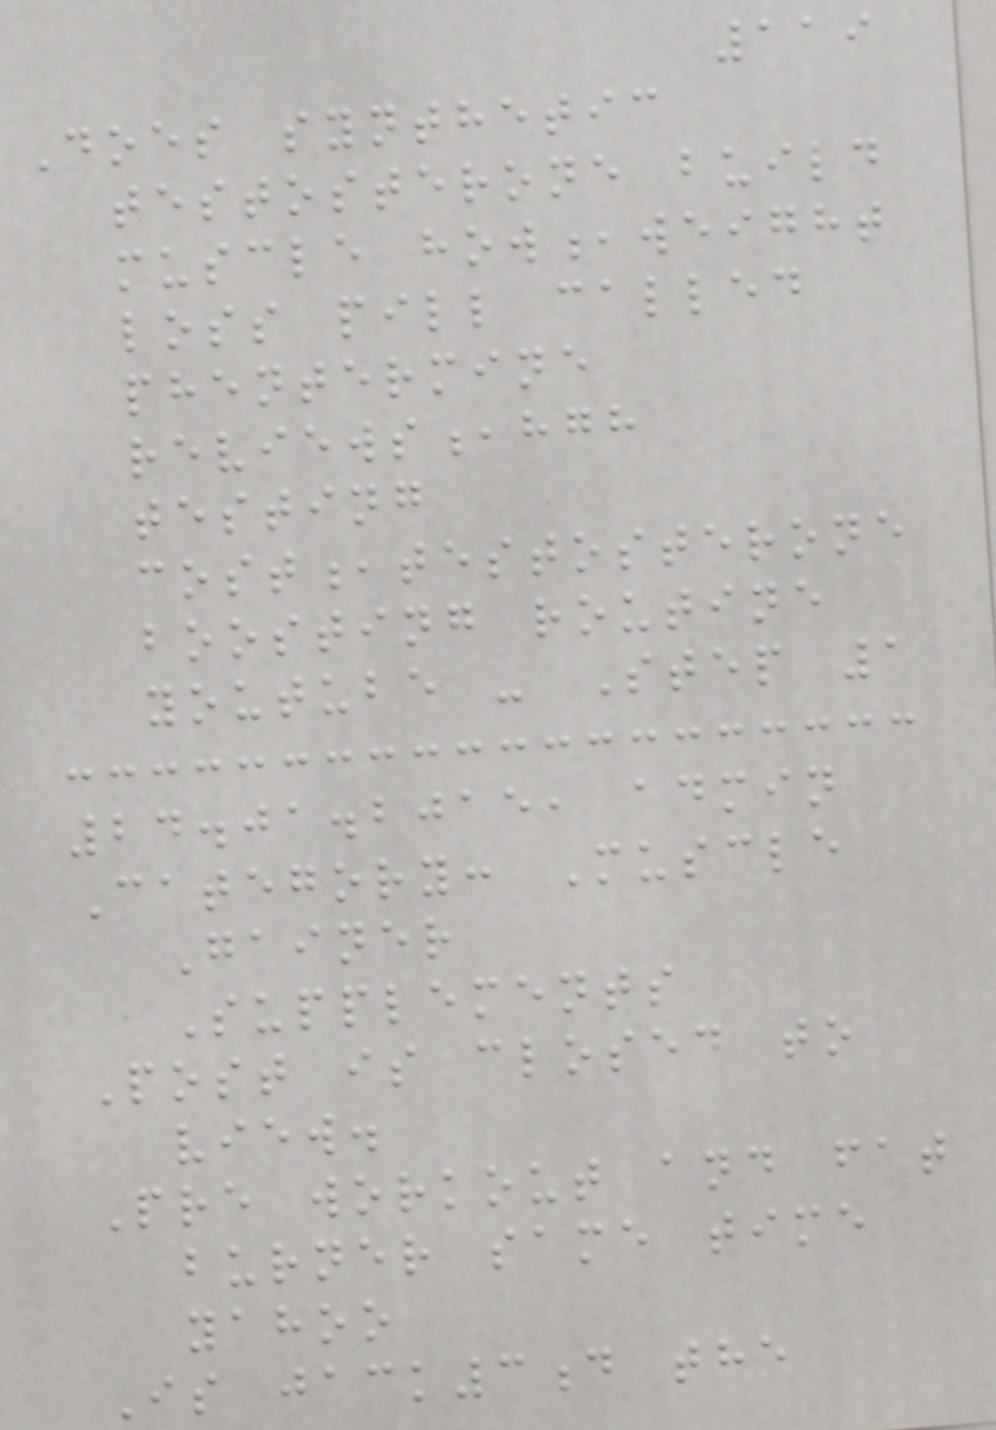119
Does synthetic
testosterone build
muscle how,weight
loss pill called
phentermine
reviews,hgh
testing
cost,testosterone
boosting routine
youtube - Step 1
24.01.2015, admin
Category: Muscle
Gainer
Supplements
Post is closed to
view.
Pre workout and fat
burner same time
yahoo
Is jack3d the
